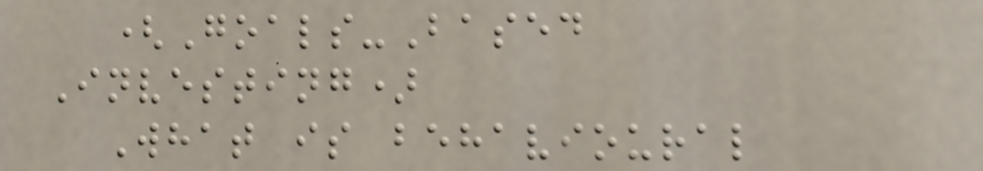(Goals-Based
Investing)
What is behavioural
